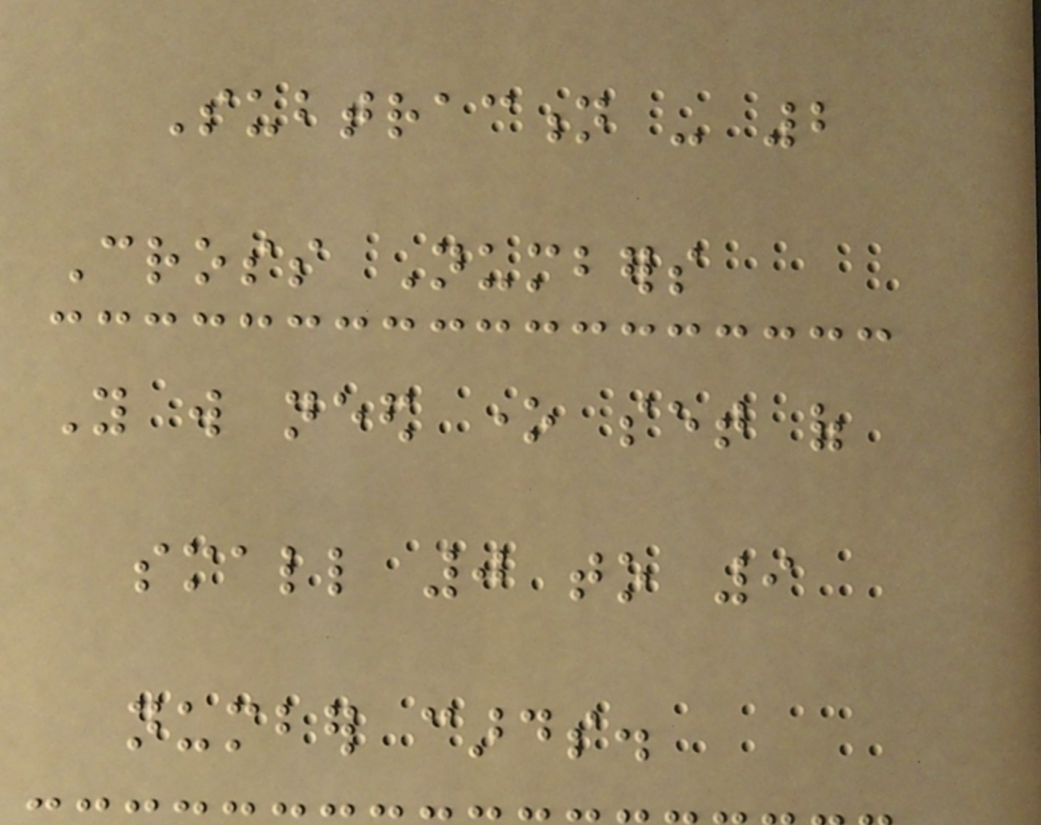Subtraction - 2
Cross Numbers
You will need one set of
small 0 to 9
number cards.
